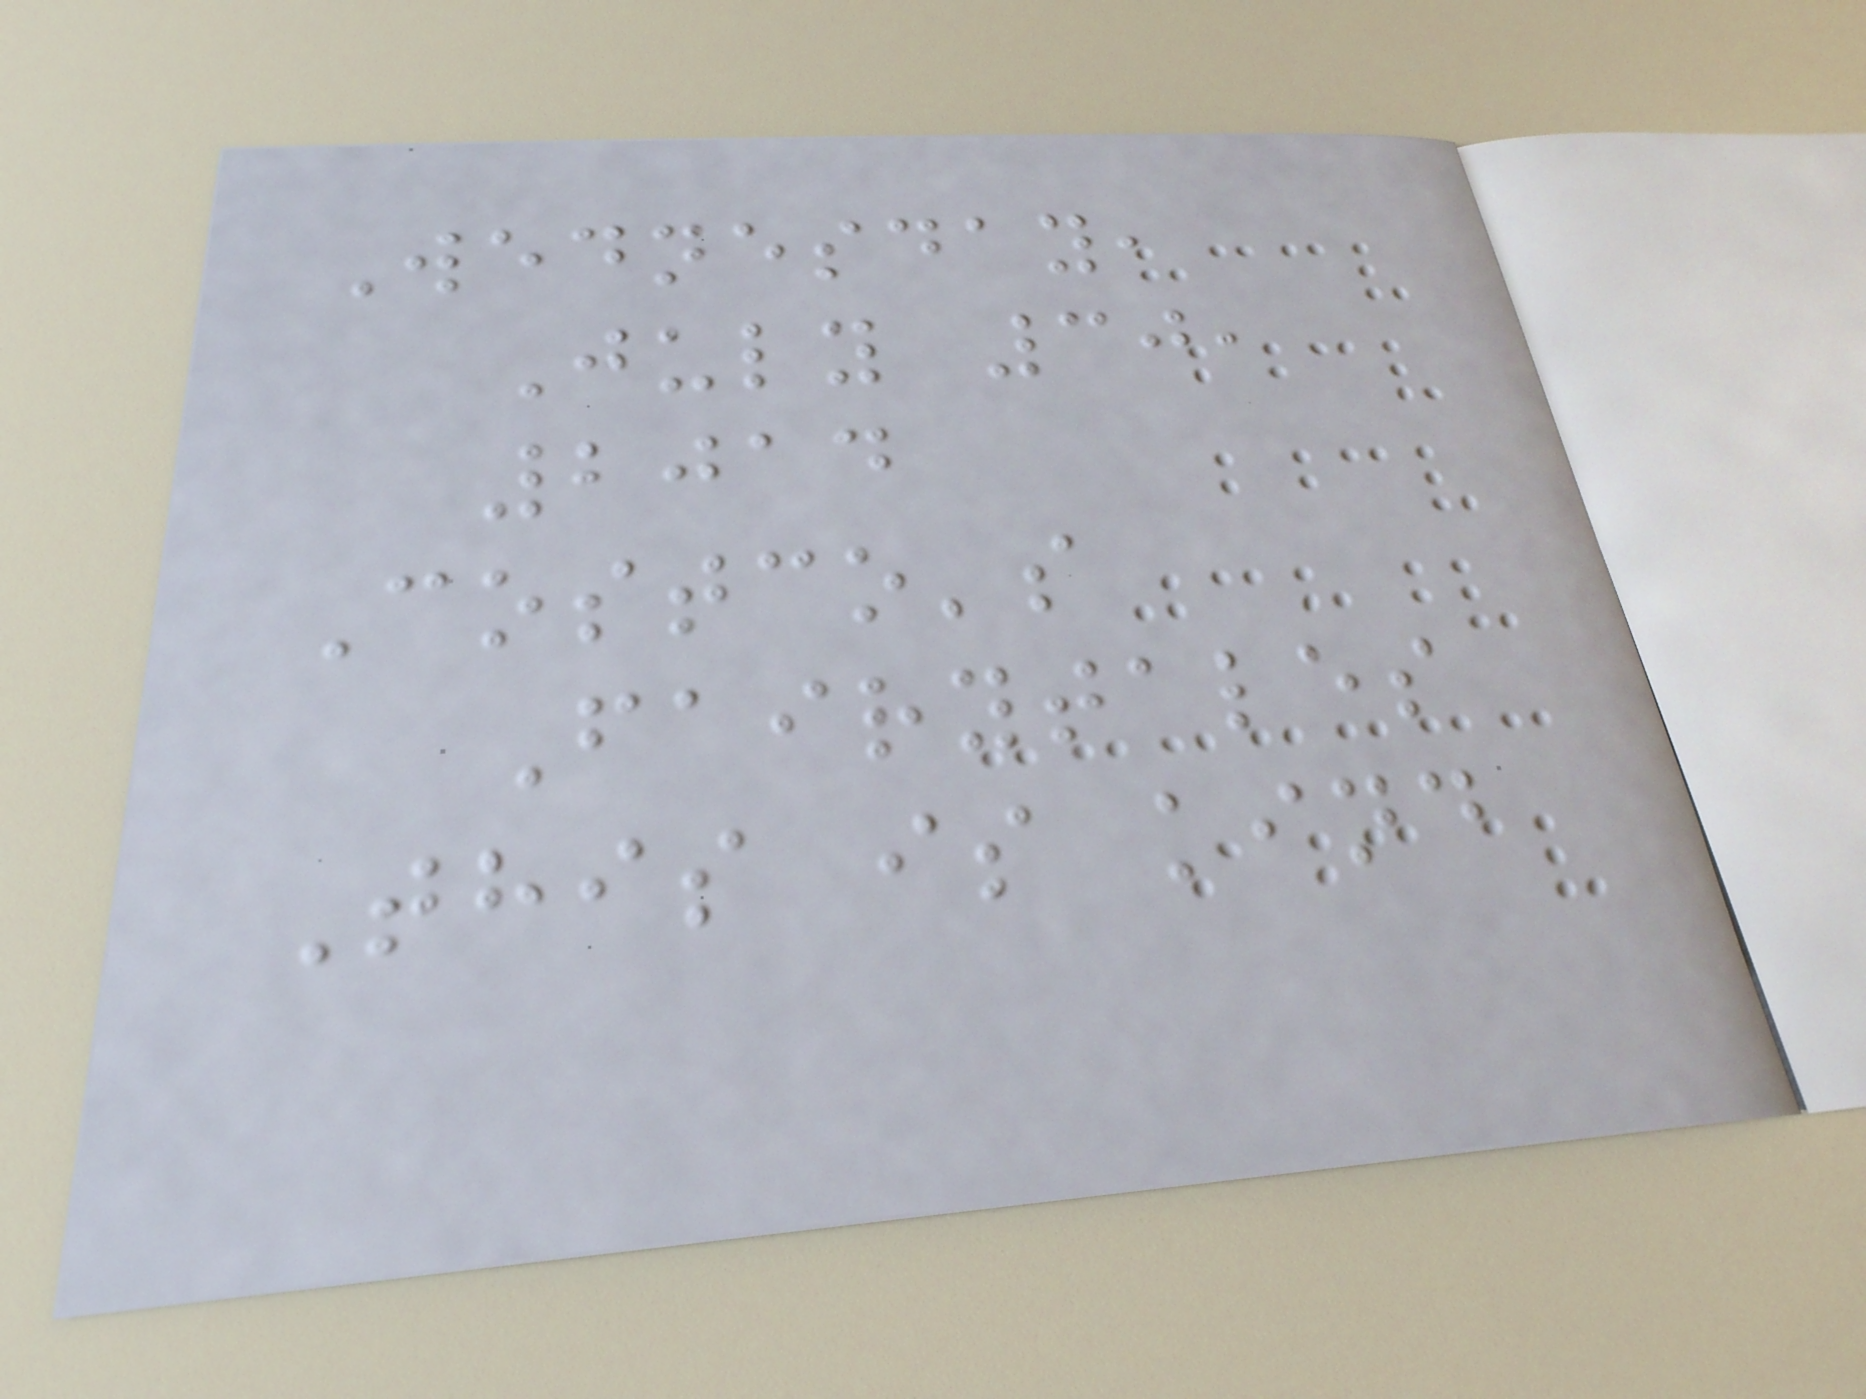Wednesday,
July 30,
2014
Costco's
Fairytales
This is kind
